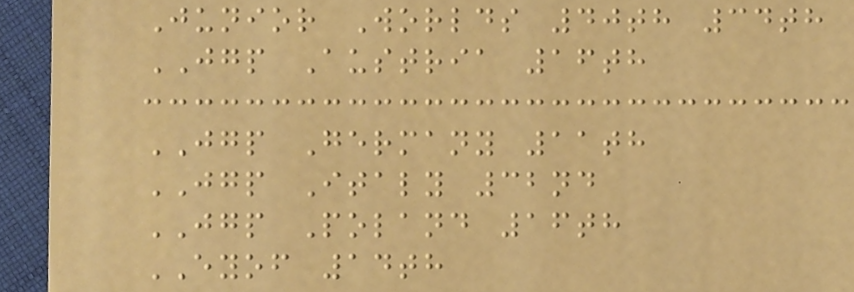Junior Worlds 40th 34th
JGP Austria 16th
JGP Germany 11th
JGP Italy 32nd
JGP Poland 16th
EYOF 14th
